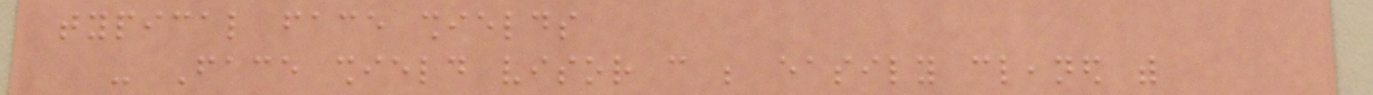typical face shields
- Face shield visor can be easily cleaned with
